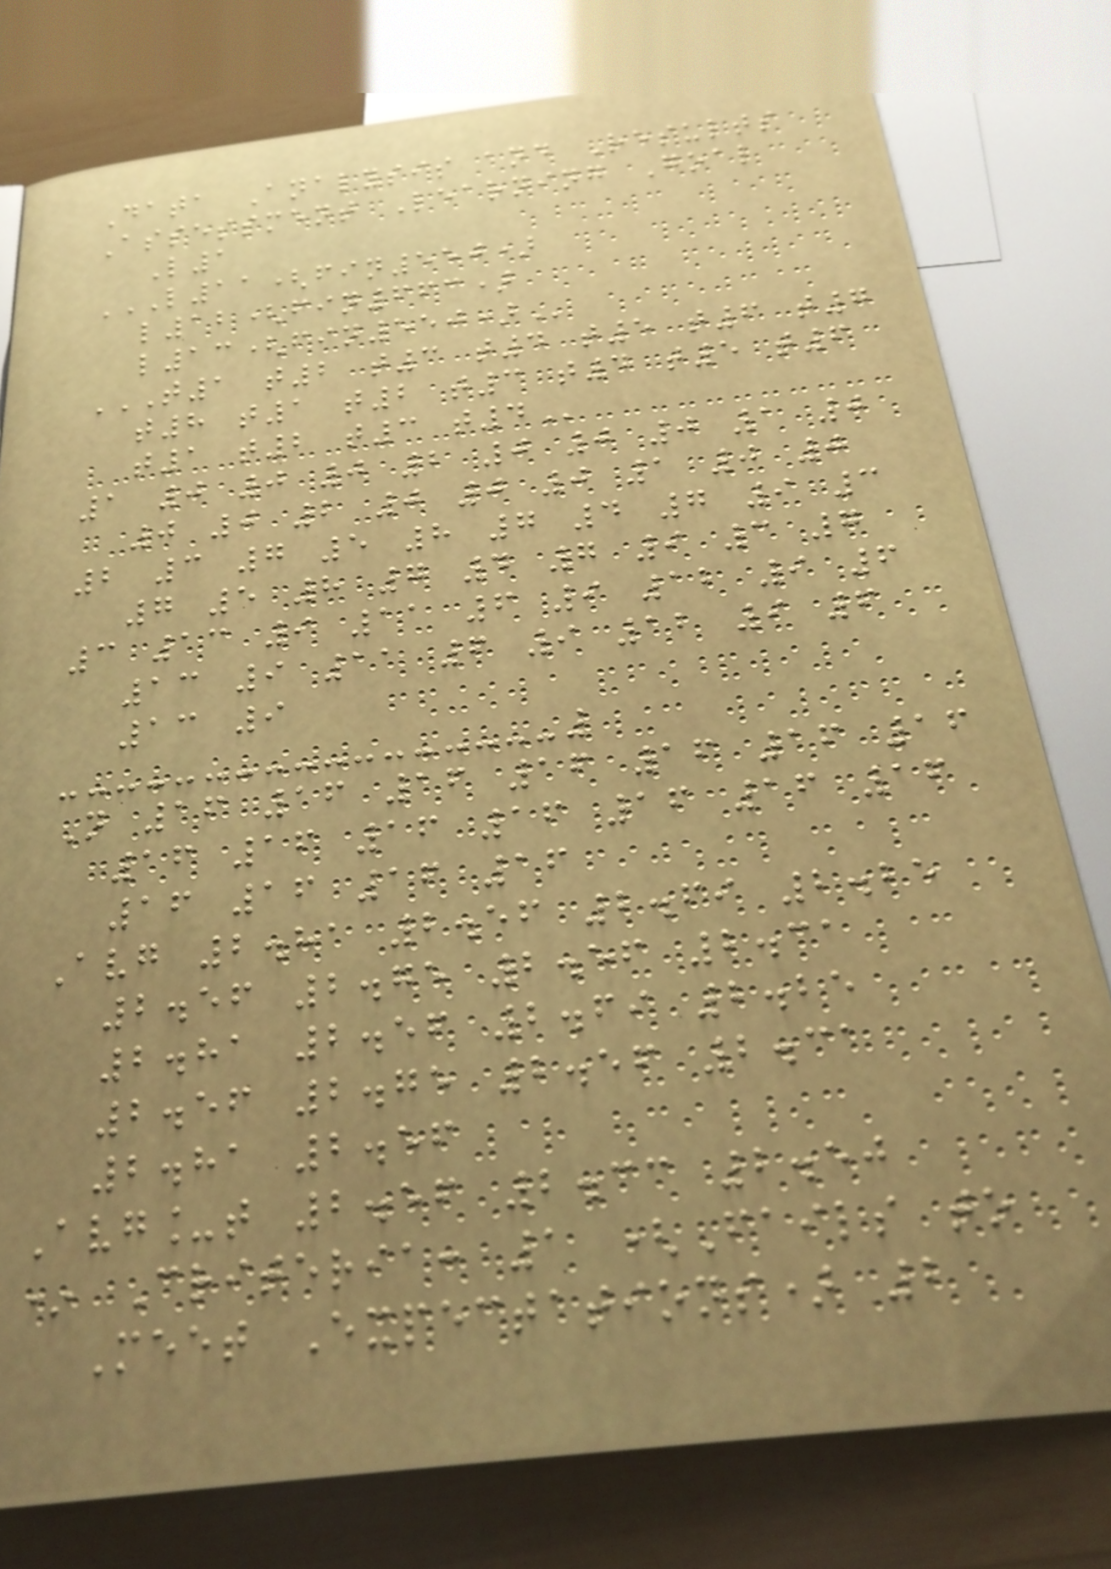Data Analysis and Results
Assessment Learning Goal
L1
L11(FIN550)
L12(FIN663)
L13(FIN550)
T1 T2 T3 T4 T5 T6 T7
T8 T1 T2 T3 T4 T5 T6
T1 T2 T3 T4
1 0 0 0 2 0 0 0 1 0
0 0 2 0 0 0 1 0 0
2 3 7 5 8 7 4 7 9 3
7 5 8 7 4 7 9 3 7
3 13 9 11 6 9 12 9 6
13 9 11 6 9 12 9 6
13 9
N 16 16 16 16 16 16 16
16 16 16 16 16 16 16
16 16 16 16
Avg 2.81 2.56 2.69 2.25
2.56 2.75 2.56 2.31
2.81 2.56 2.69 2.25
2.56 2.75 2.56 2.31
2.81 2.56
Avg_t 2.56 2.33 2.50
* Criteria: 1 (Fails to
Meet Expectations) 2
